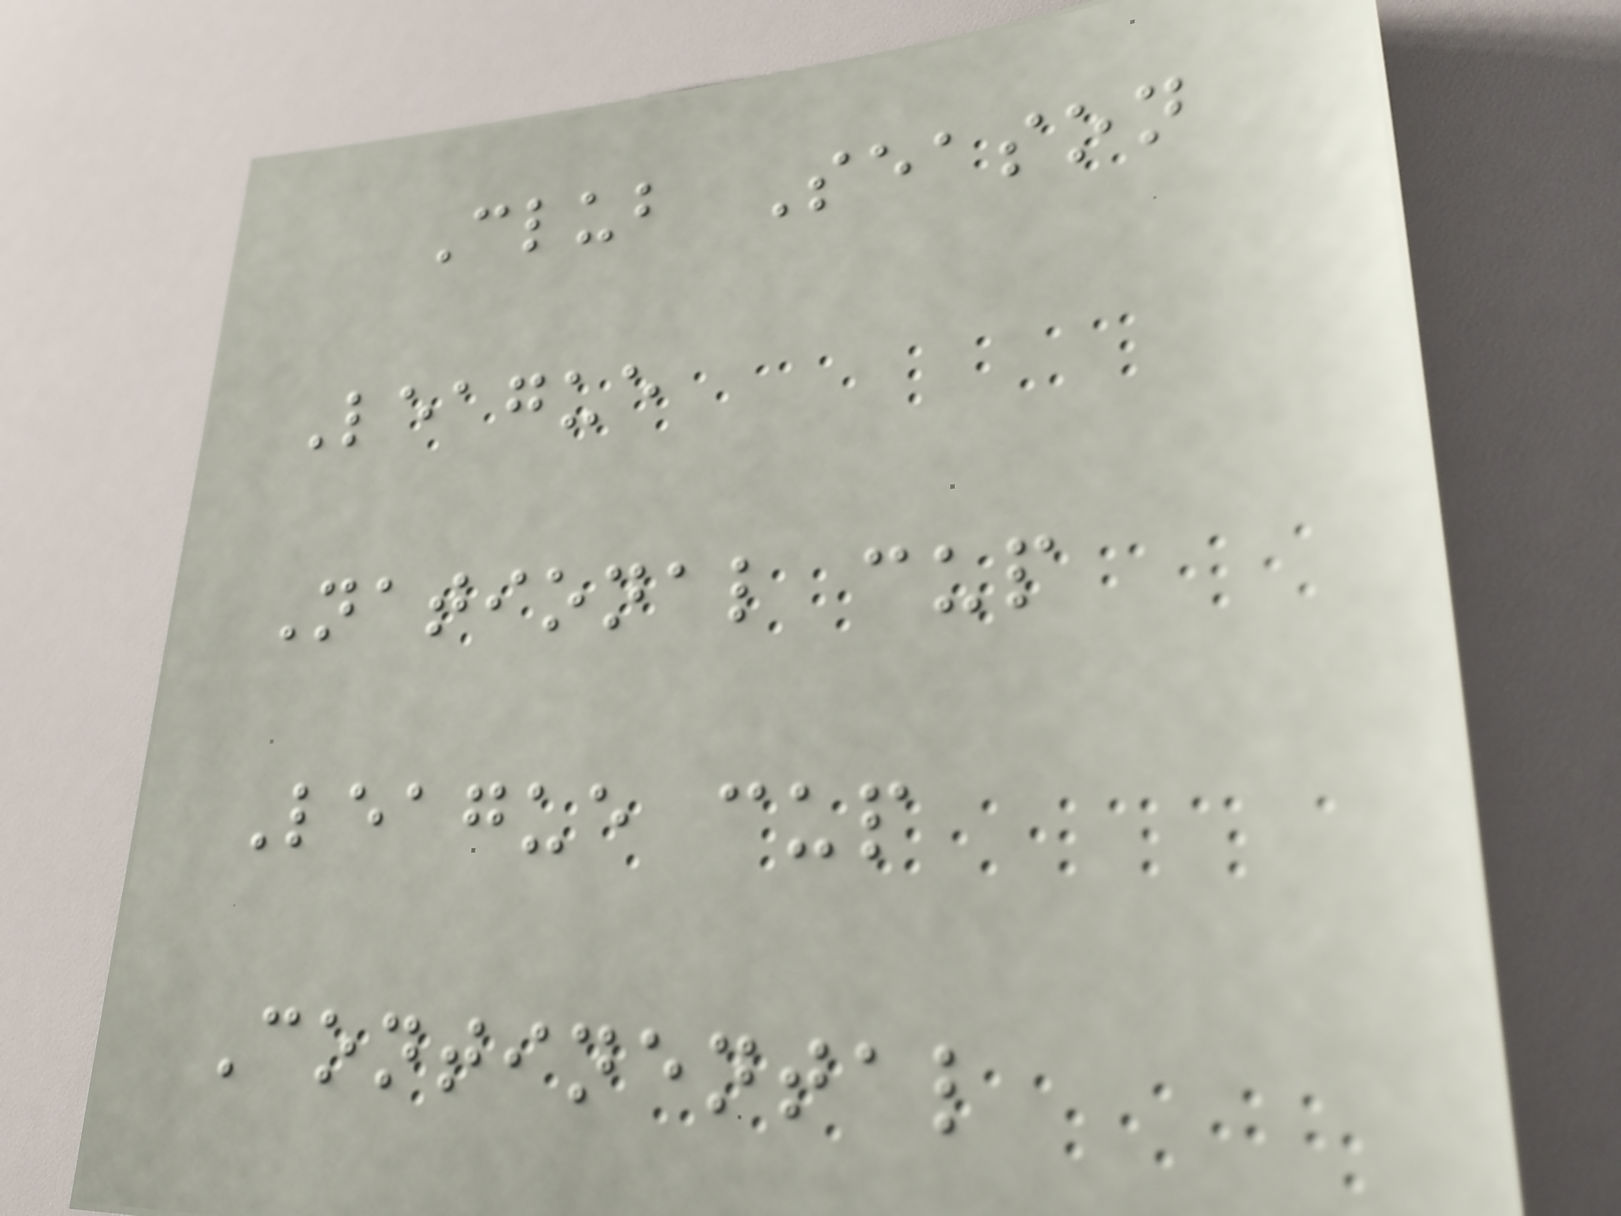Club Season
League
National cup
League cup
Continental
